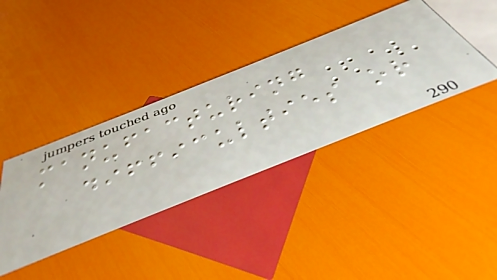manufacturing
difficulties or
